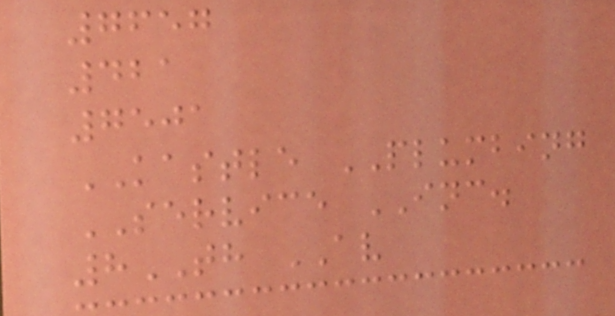7657
421
7501
KASTLE PLUMBING
SERVICE INC.
8TH AV
